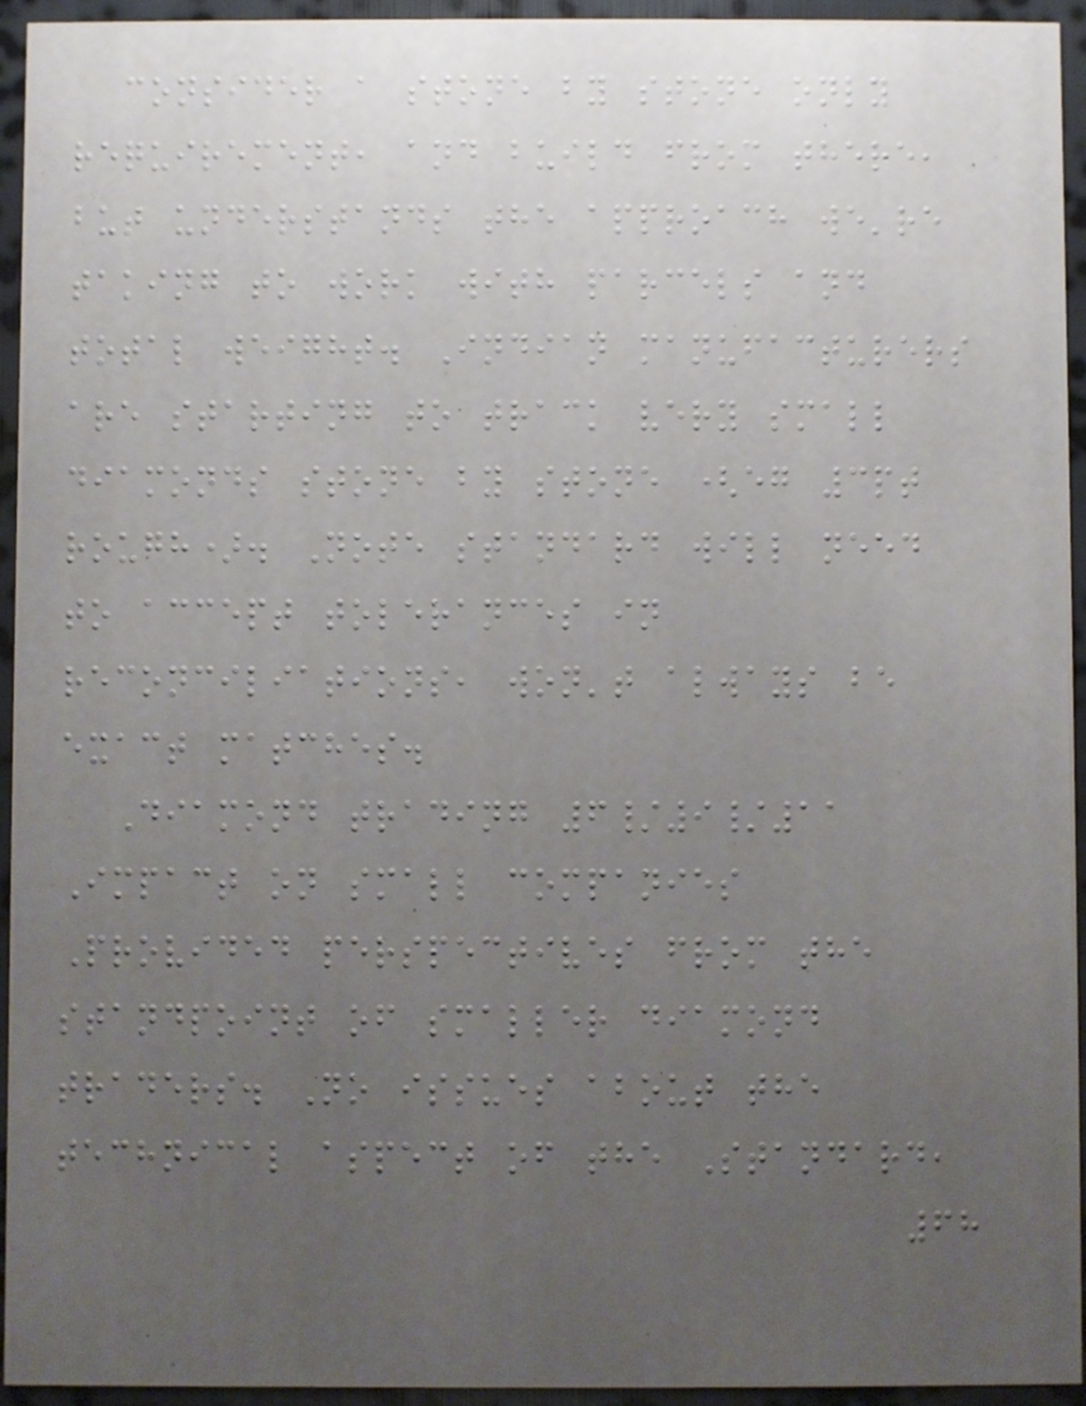consider a stone by stone only
requirement, and build from there,
but understands the approach we're
taking to work with parcels and
total weight. Indian manufacturers
are starting to track very small
diamonds stone by stone (eg 3pt
rough). Note standard will need
to accept tolerances in
reconciliations, won't always be
exact matches.
Diamond trading 6/9/11
Impact on small companies
Provided perspectives from the
standpoint of smaller diamond
traders. No issues about the
technical aspect of the Standard,
68
